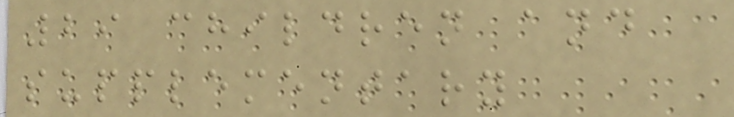29 children and
supplementary
